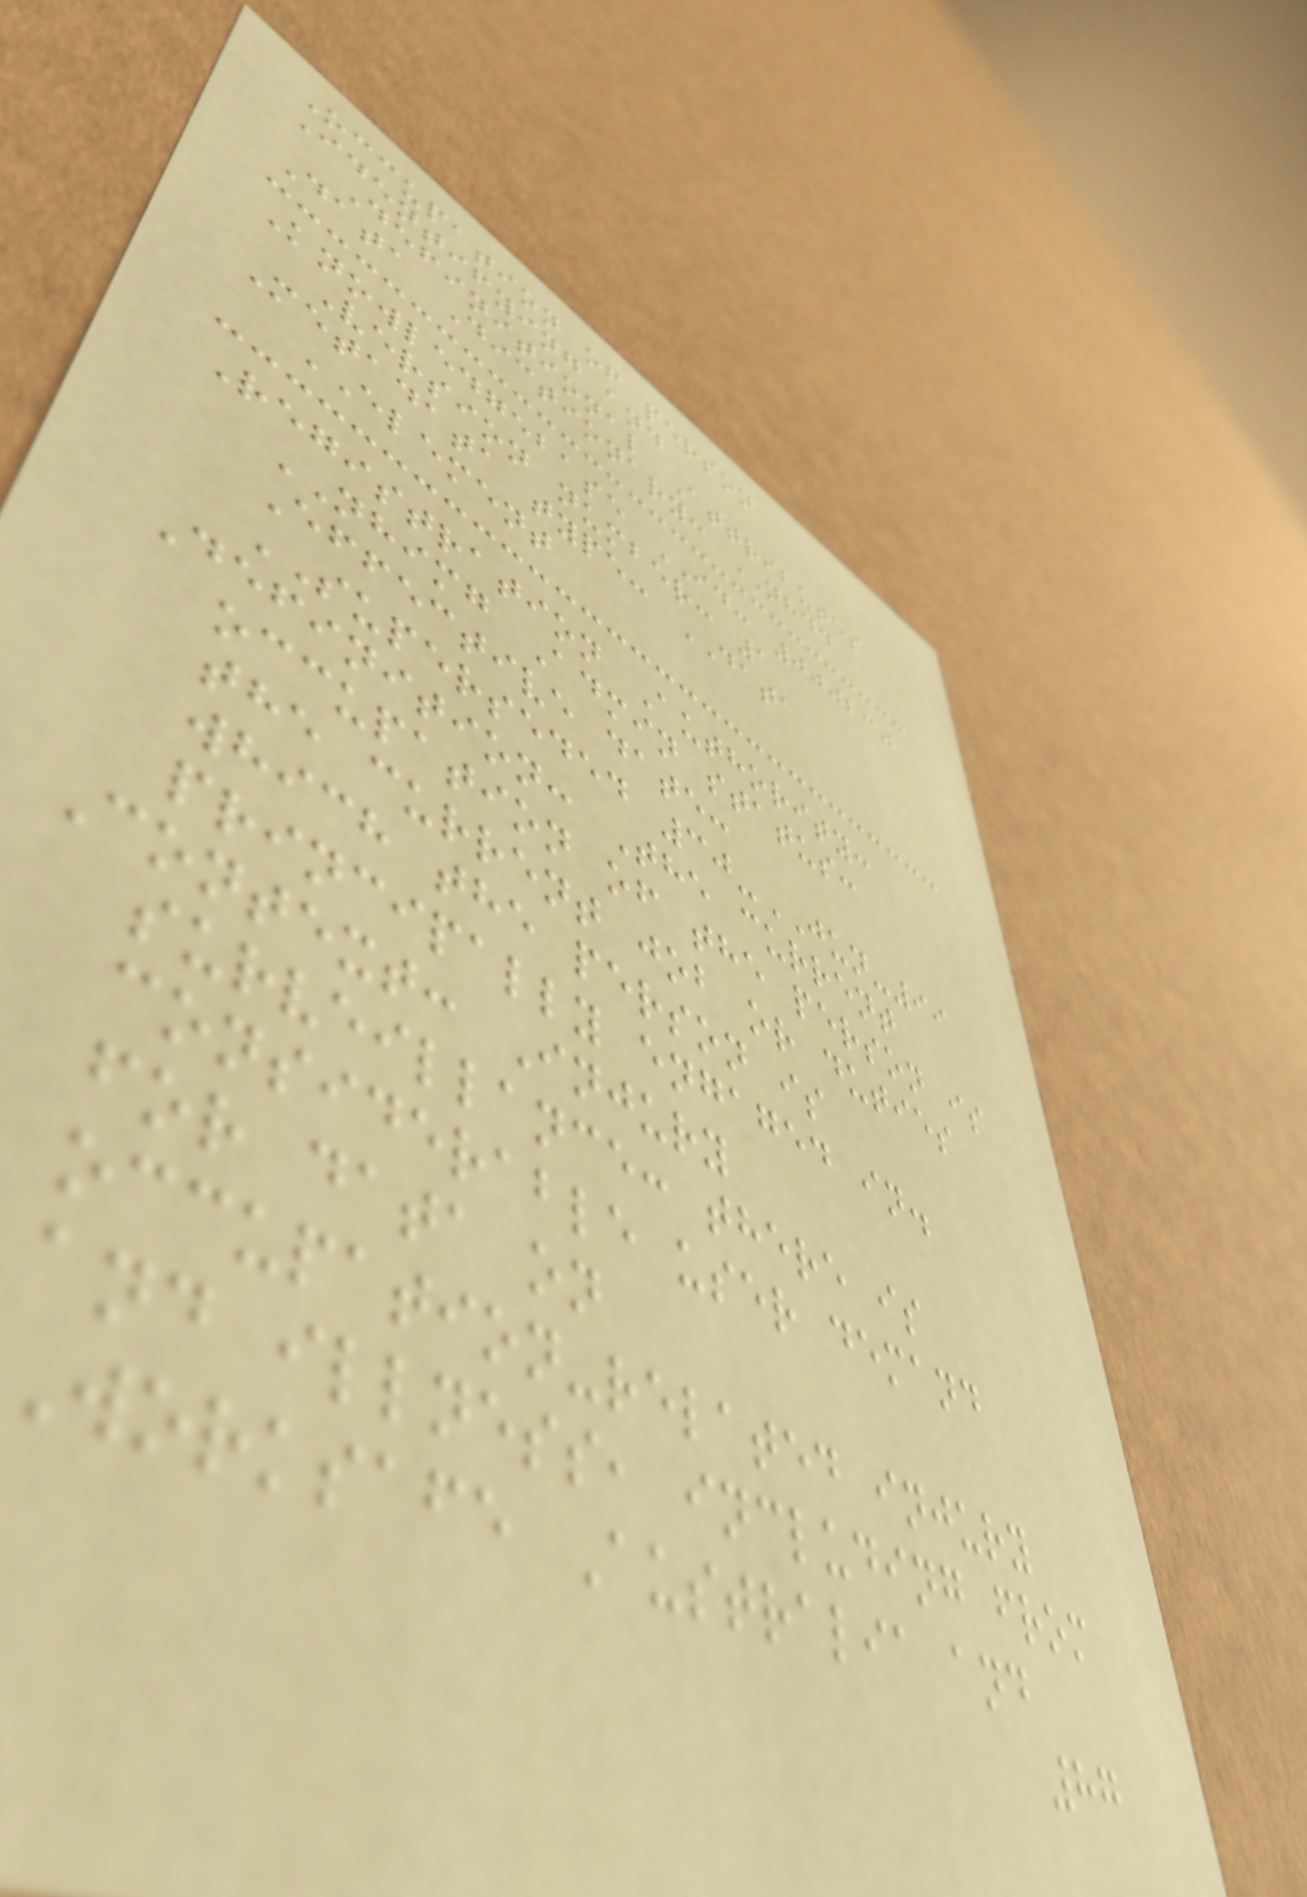Occupation of person
Identifying and
Definitional Attributes
Data Dictionary: NHDD
Knowledgebase ID: 000230
Version number: 1
Metadata type: DATA
ELEMENT
Registration Authority:
NHIMG Admin status:
Effective date:
SUPERSEDED 30-JUN-99
Definition: The current
occupation of the person is
the current job or duties
which the person is
principally engaged in.
Context: Injury
surveillance: there is
considerable user demand
for data on
occupation-related injury
and illness, including from
Worksafe Australia and
87
